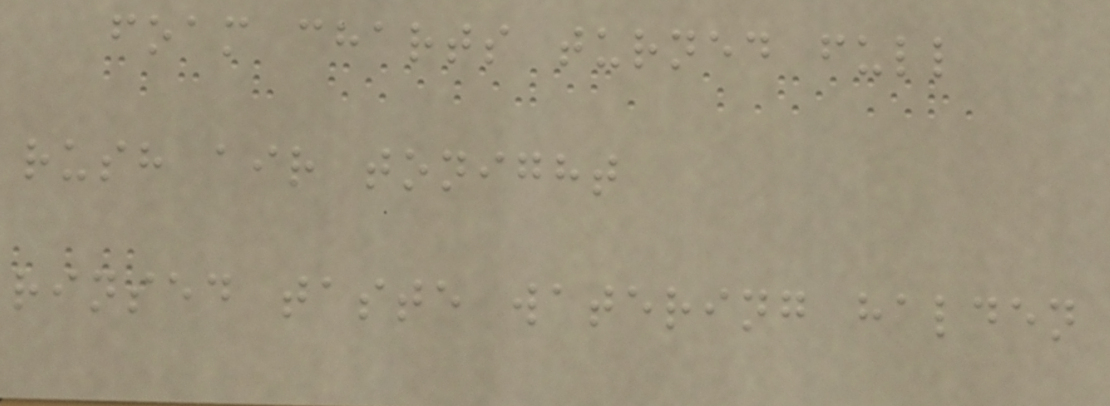foam charts turned full
rush air tonight
rinsed taste watering halden
